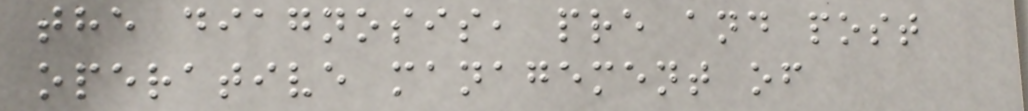the diagnosis, pre and post
operative management of
